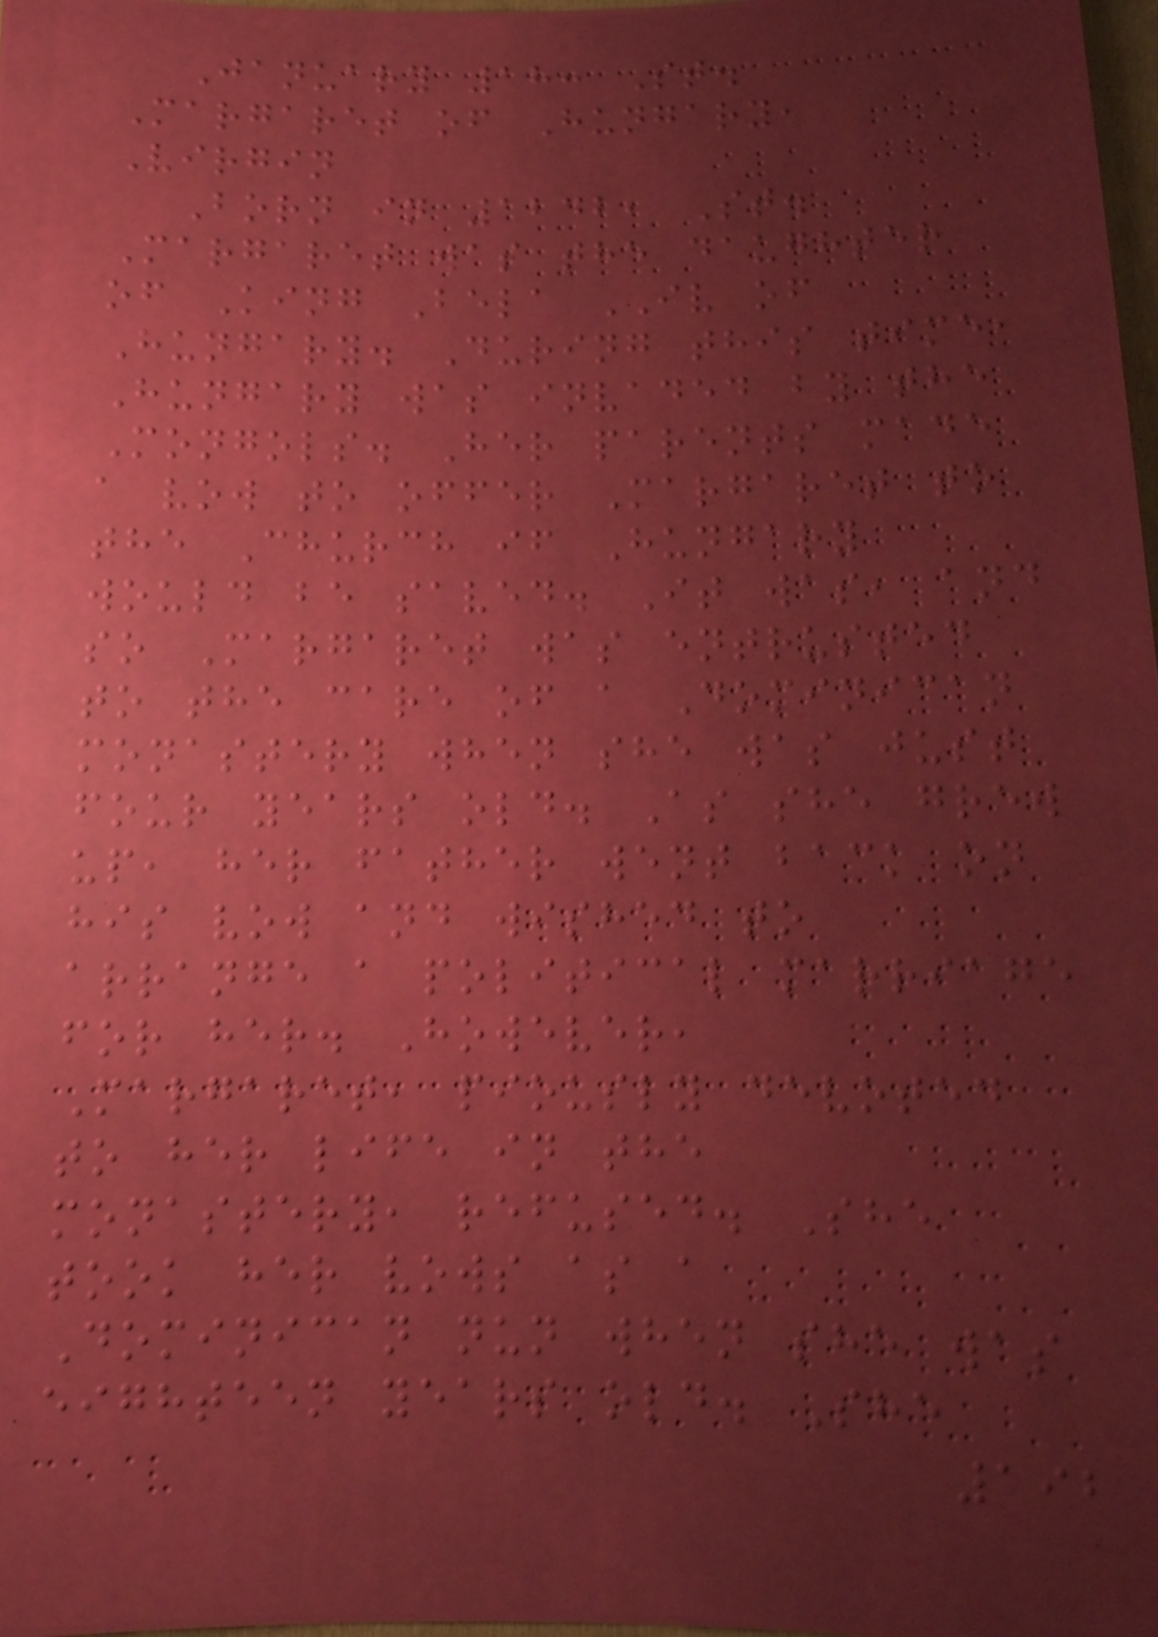January 18: St.
Margaret of Hungary,
Virgin
Born in 1242, St.
Margaret was the daughter
of King Bela IV of
Hungary. During this time,
Hungary was invaded by the
Mongols. Her parents made
a vow to offer Margaret to
the Church if Hungary
would be saved. It was, and
so Margaret was entrusted
to the care of a Dominican
monastery when she was just
four years old. As she grew
up, her father went back on
his vow and wished to
arrange a political marriage
for her. However,
Margaret, piously devoted
to her life in the
monastery, refused. She
took her vows as a
Dominican nun when she was
eighteen years old. She
192
